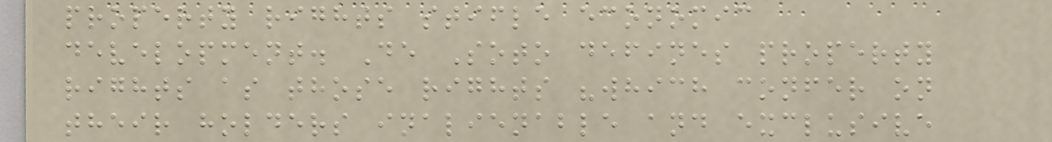property rights stifle economic
development. De Soto defines property
rights as those rights "which confer on
their holders inalienable and exclusive
